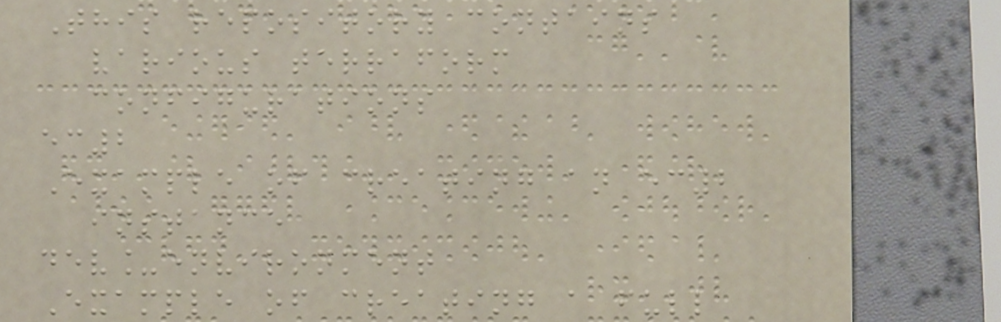This repository contains
various terraform
configurations
ec2
Example of creating an ec2
instance
dev_environment
Example of creating a full
